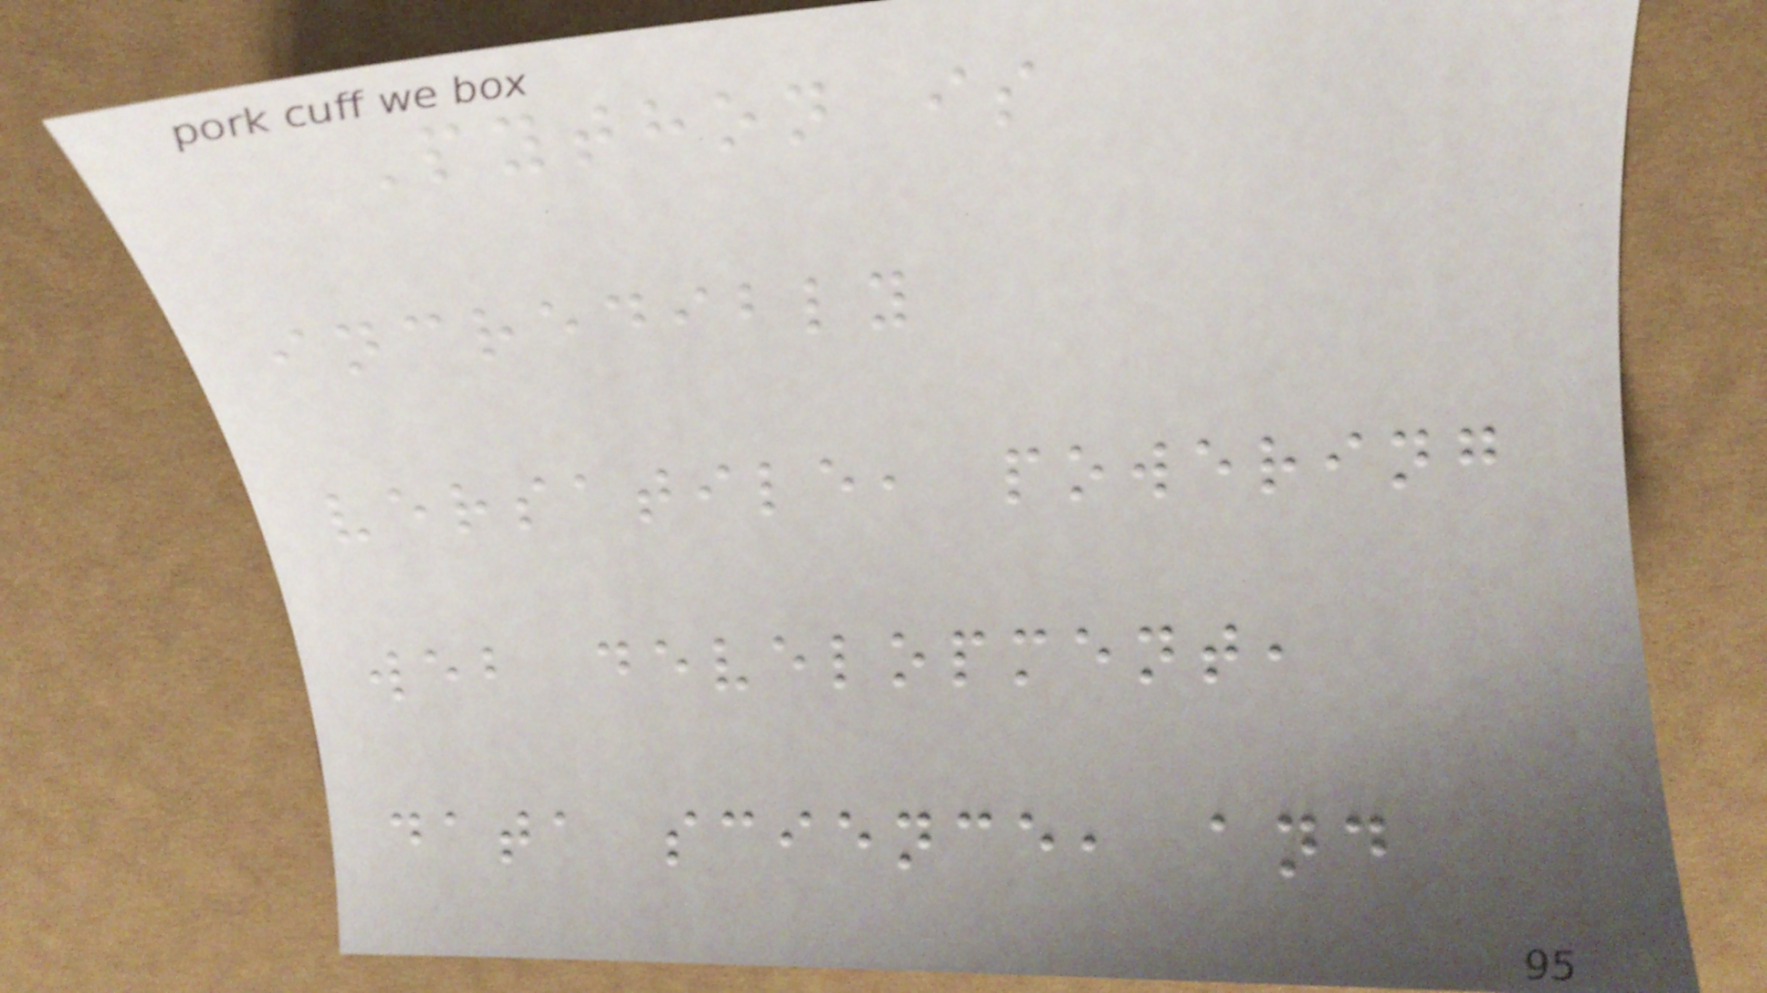Python is
incredibly
versatile, powering
web development,
data science, and
